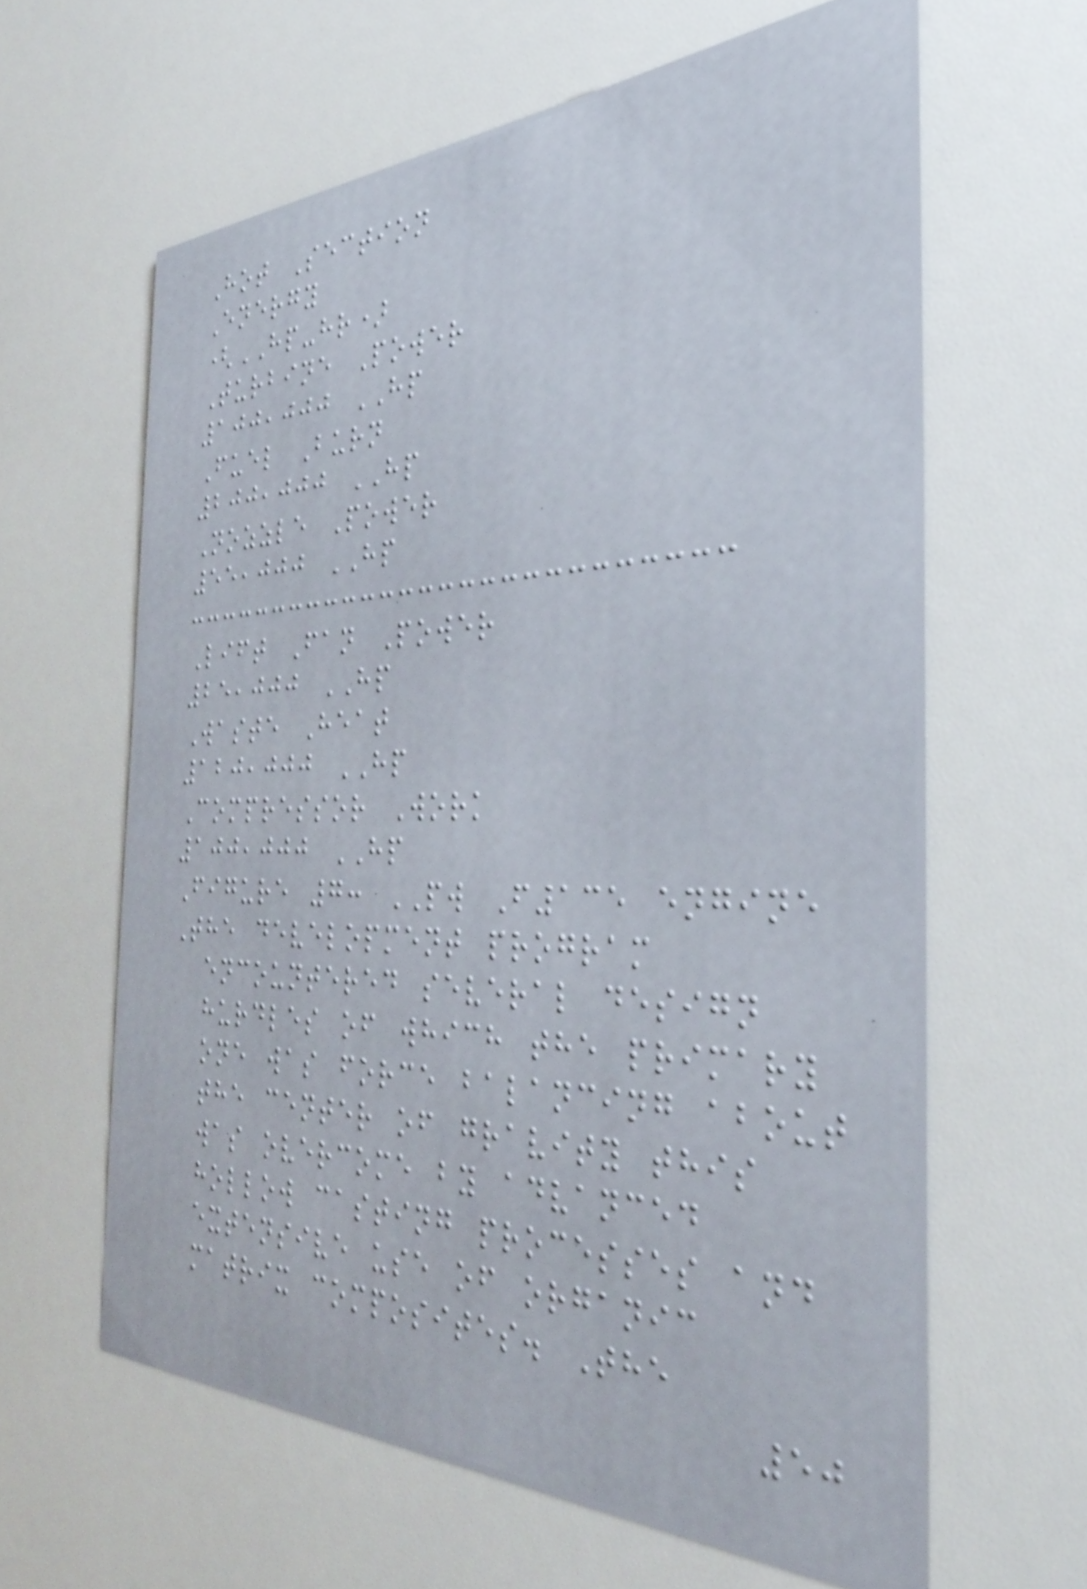Hot Section
Energy
(HP-hr)
Turbine Power
100,000 HP
Fuel Burn
200,000 HP
Nozzle Power
55,000 HP
Lift Fan Power
25,000 HP
Waste Heat
120,000 HP
Compressor Work
100,000 HP
Figure 7: PW F135 engine
The development program
encountered several design
hurdles of which the primary
one was force balancing about
the center of gravity this
was overcome by advanced
hollow casting processes and
extensive use of organic
matrix composites. The
50
